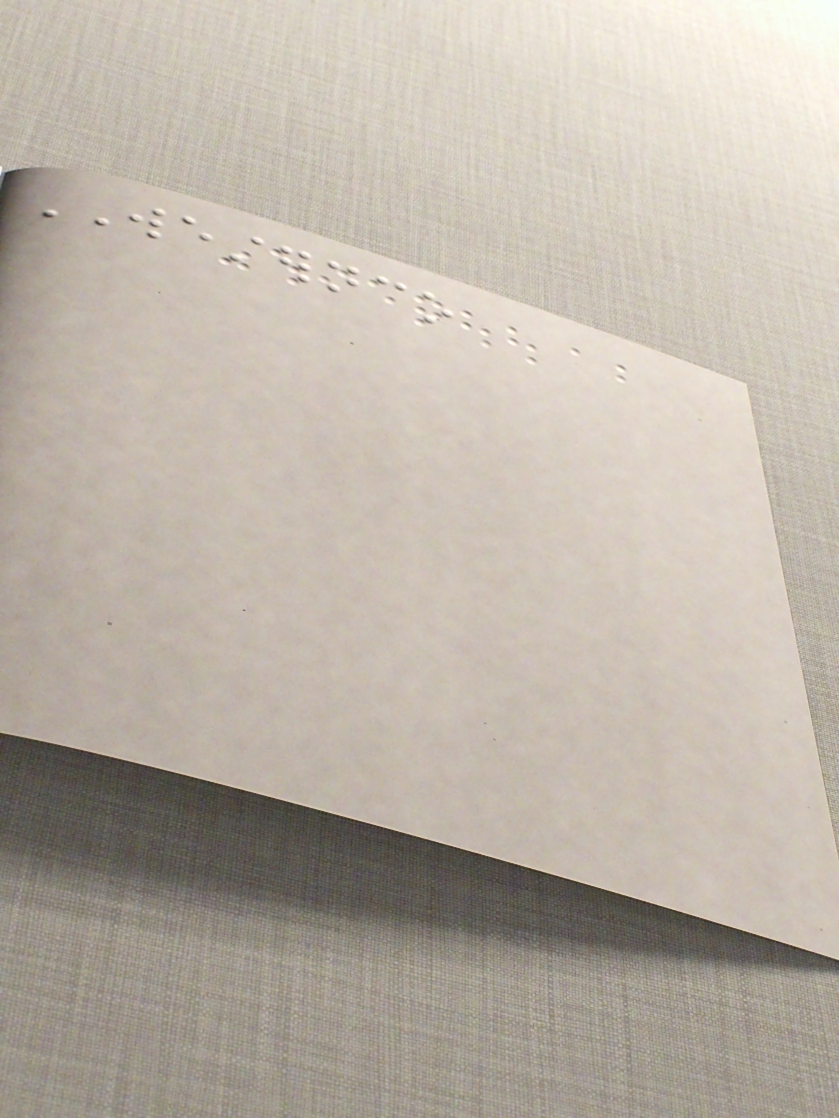WESTERNCO
